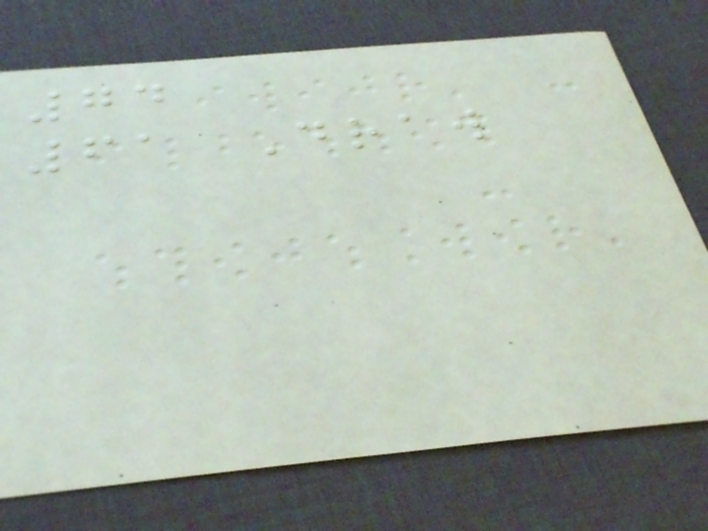74
61 Draw
